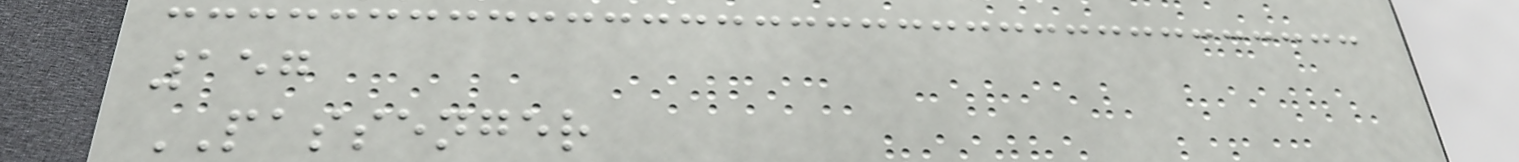157
PASSENGER
